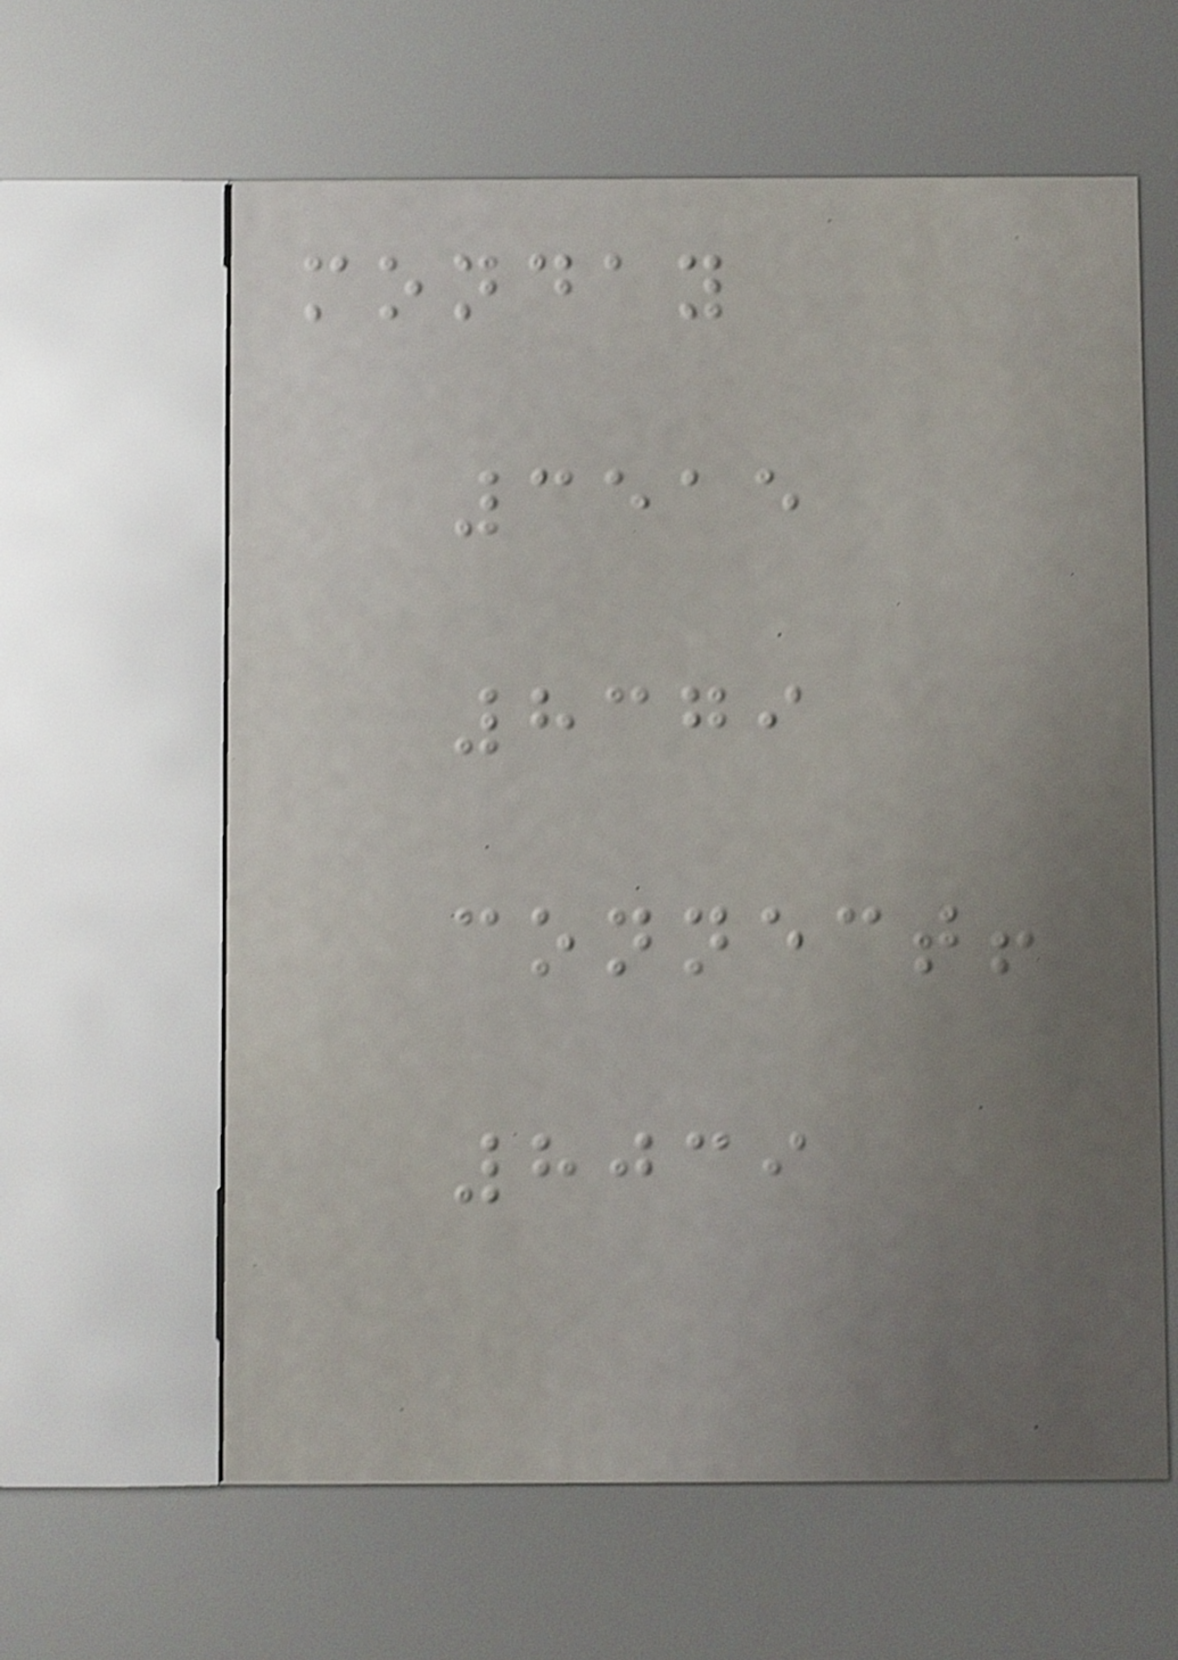monday
3515
8379
connect!
8039
